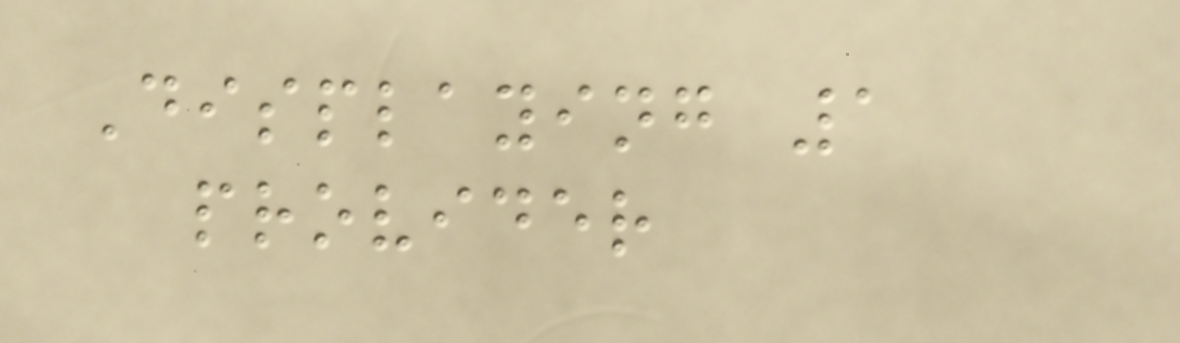Displaying 1
provider
